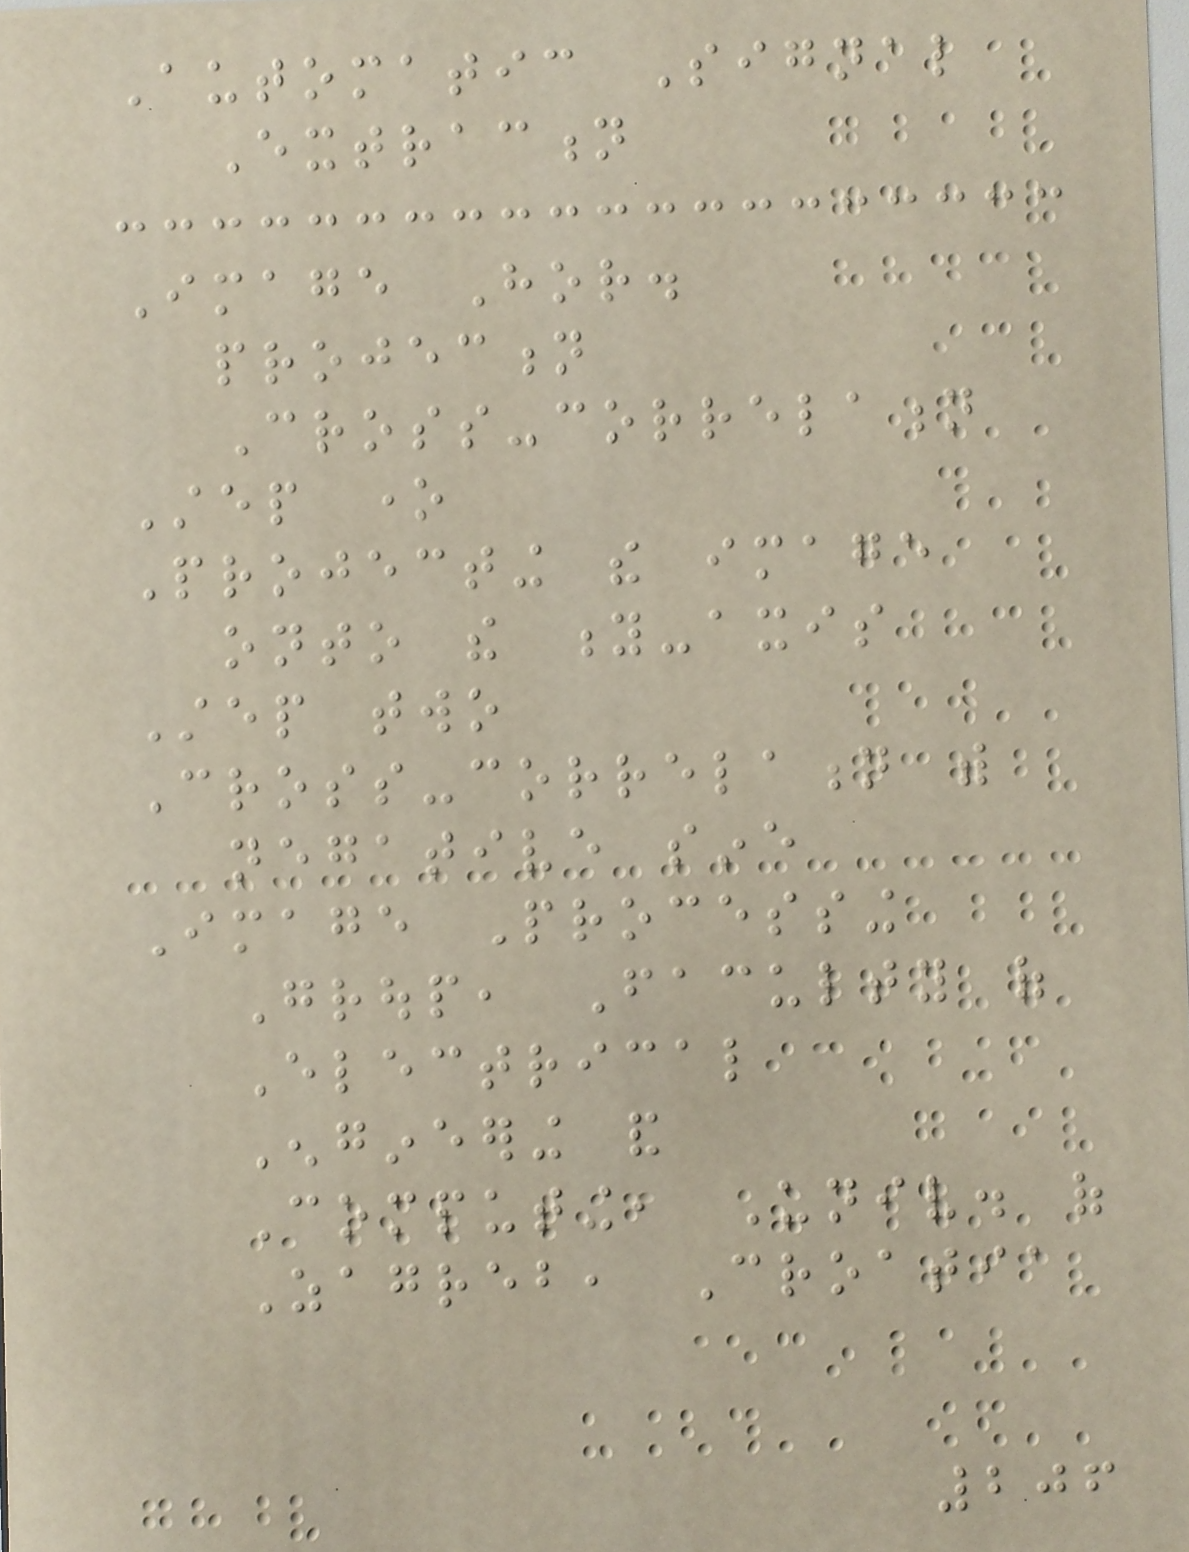Automatic Signal
Extraction
Image Hor.
projection
Cross-correlation
Step one
Projecting the image
onto the y-axis
Step two
Cross-correlation with
negative sine
Image Processing
Group, Faculty of
Electrical
Engineering and
Computing, Univ. of
Zagreb, Croatia
206
